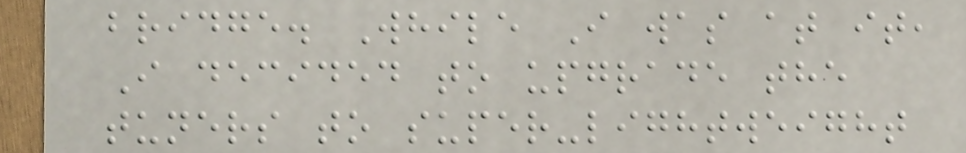bridge. While I was at it,
I decided to upgrade the
tuners to super-lightweight
